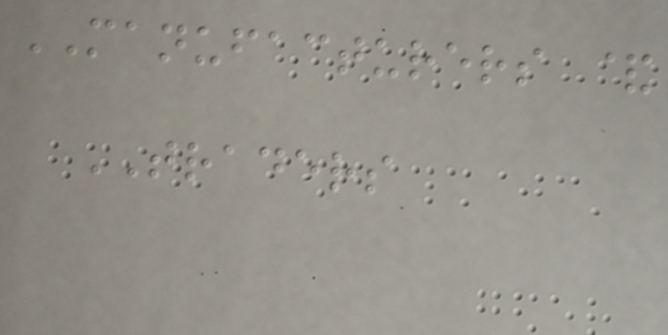MANUFACTURERS &
TRADERS
